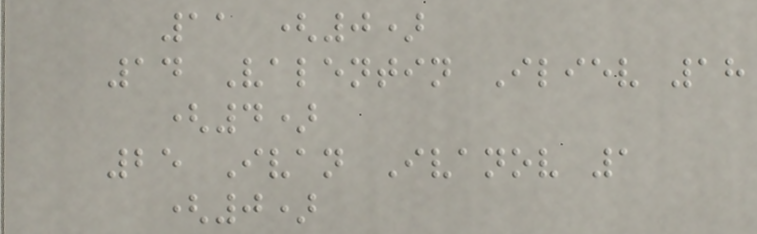11 (0)
14 Valentin Iliev 18
(4)
25 Ivan Ivanov 1
(0)
